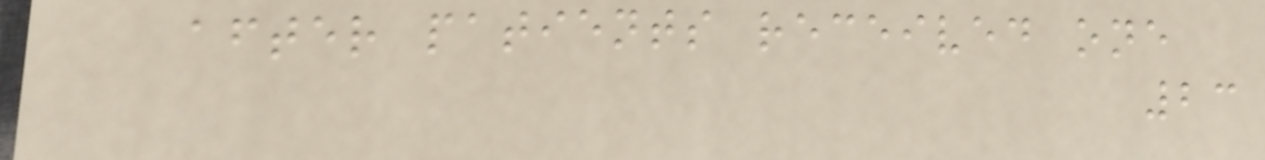after patients received one
23
